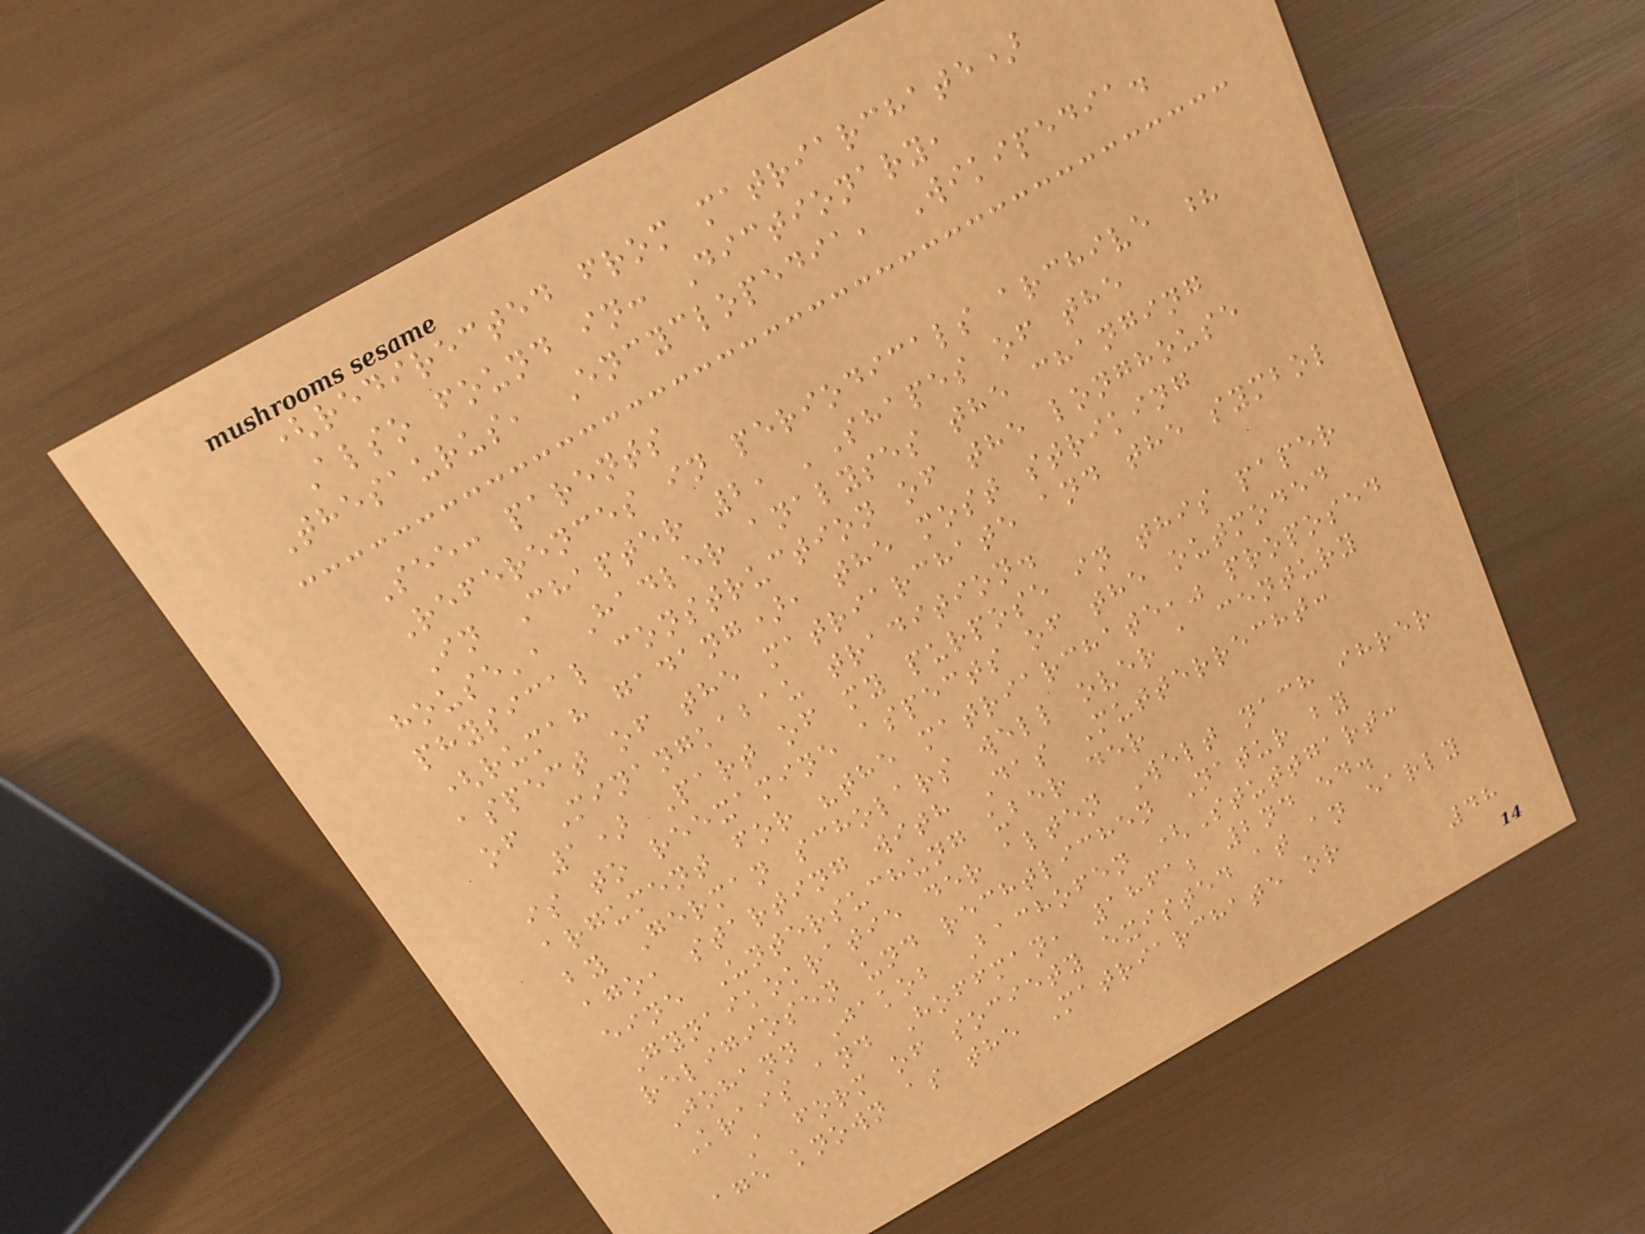(redirected from matriarchate)
Also found in: Dictionary,
Thesaurus, Encyclopedia, Wikipedia.
See: parents
References in periodicals archive ?
In Chapter 2, 'Shapes of the
house', Hadler analyses the changing
physical construction of the longhouse
(rumah gadang), the most striking
aspect of the matriarchate and the symbol
of Minangkabau tradition.
1) Part of my purpose in this paper
is to reexamine aspects of the outmoded
argument for "the matriarchate," proposed
by German scholars well over a century
ago, starting with Das Mutterrecht:
eine Untersuchung uber der
Gynaikokratie der alten Welt nach ihrer
religiosen und rechtlichen Natur by
Johann Jakob Bachofen (Stuttgart:
Krais and Hoffman, 1861; 2nd ed.
A form of society existed at an early
age known as the Matriarchate or
48
